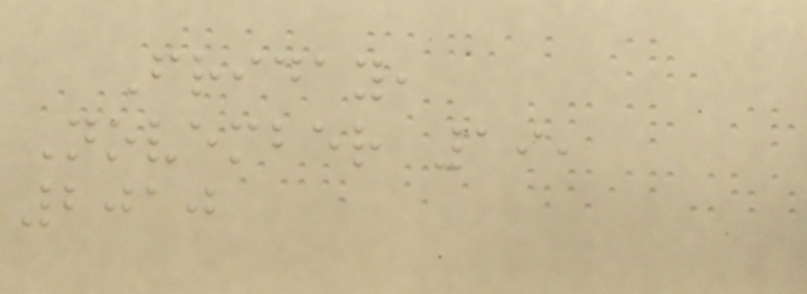Friday,
November 19,
2010
